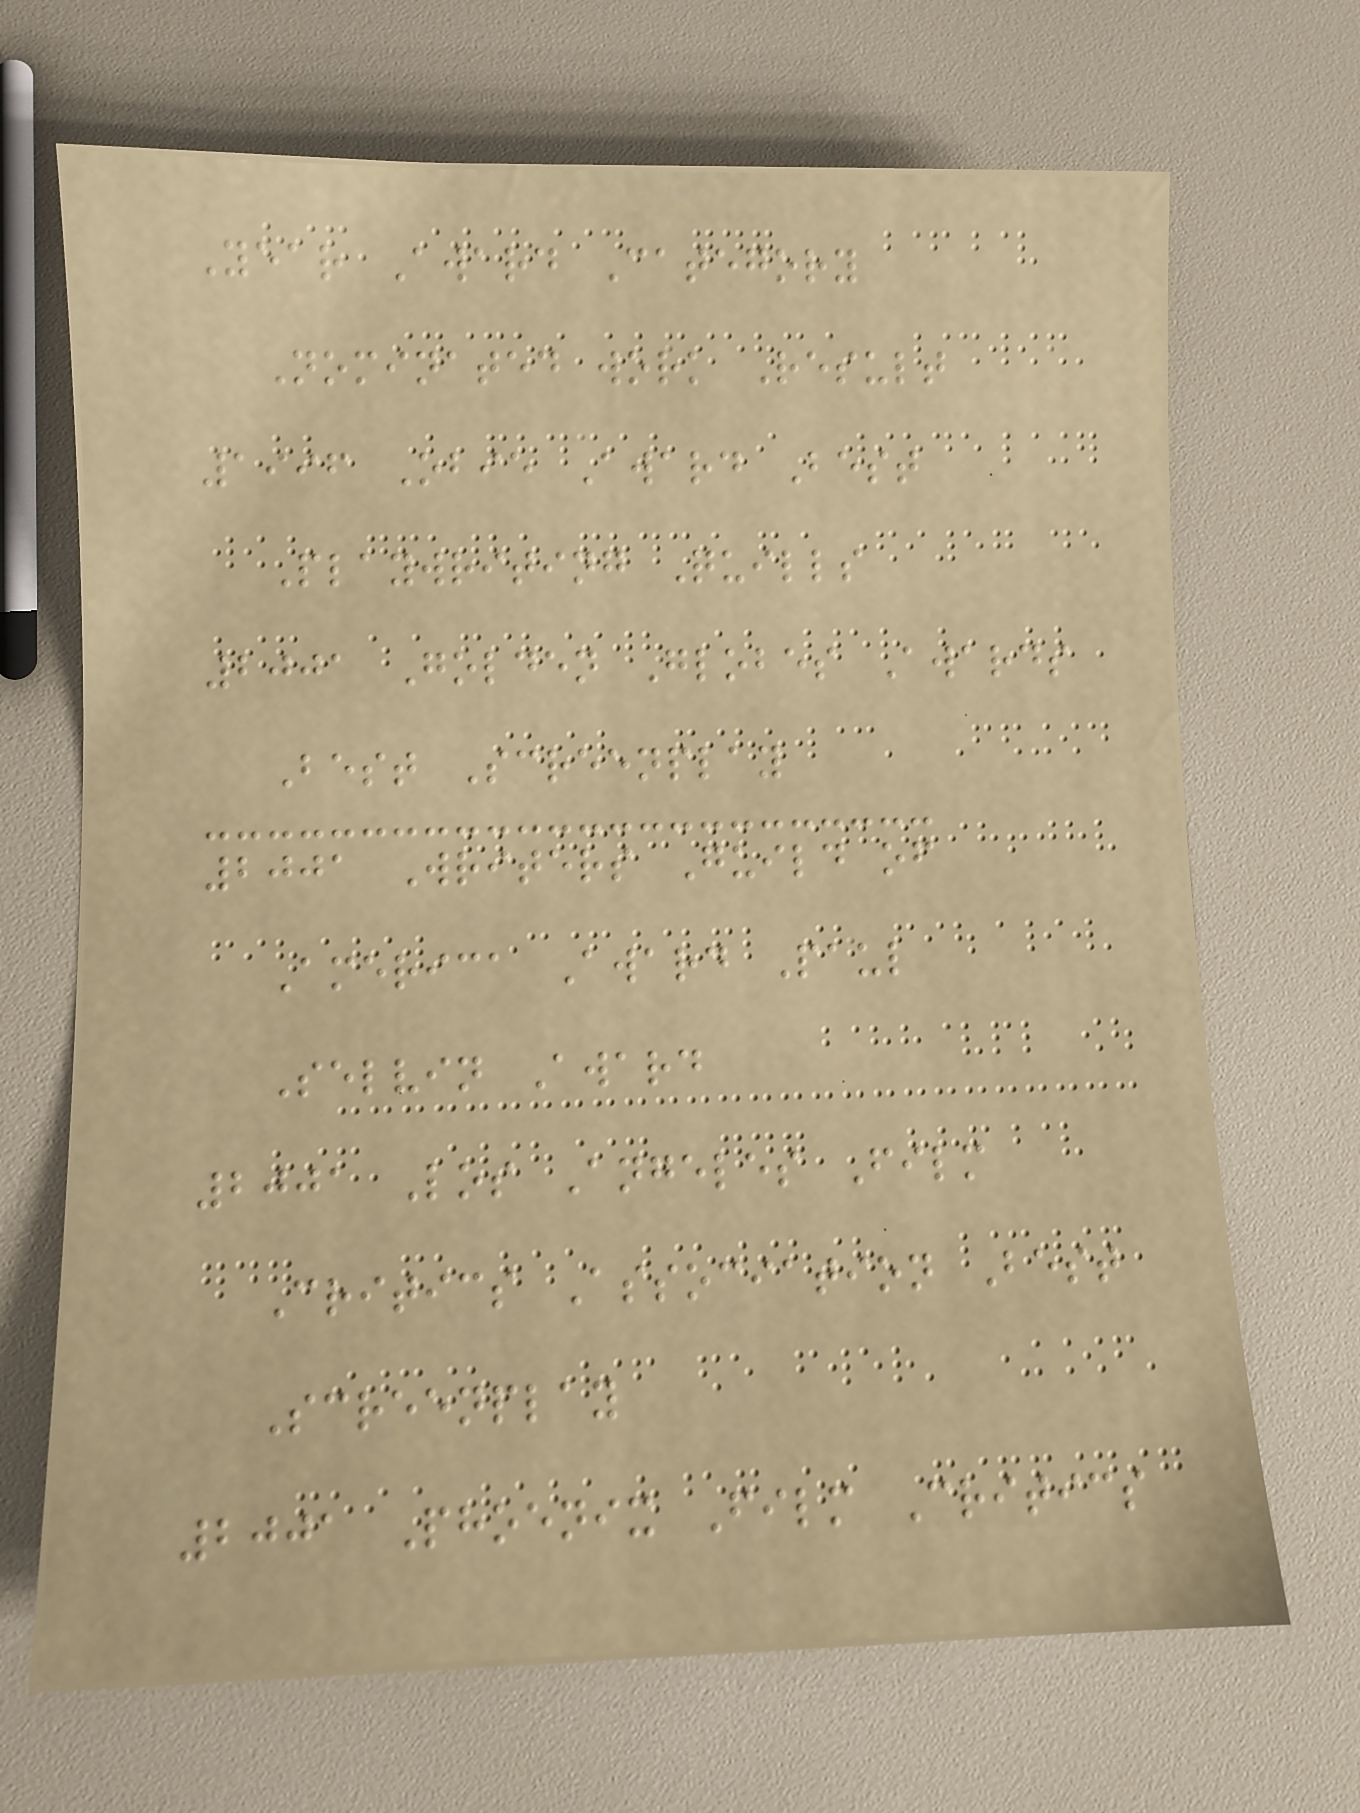Year Award Category
Nominated work Result
1996 Obie Award Best
Playwriting Quills
2001 Golden Globes Awards
Best Screenplay
2001 Writers Guild of
America Award Paul
Selvin Award
2001 Los Angeles Film
Critics Association Best
Screenplay
2001 Phoenix Film Critics
